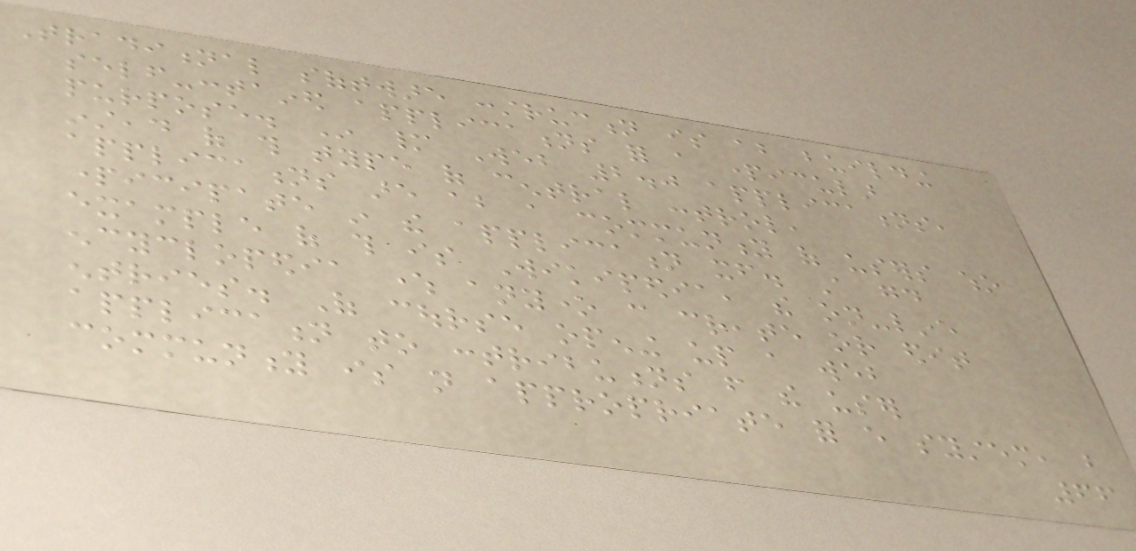Traditional software construction is about building
self-contained applications for a particular
purpose. In many Web 2.0 applications,
instead of this type of central control,
applications are about a community of users who
participate in the application itself. A good
example of this is Wikipedia, the on-line
encyclopedia where anyone can create or edit
entries. Of course opening up a web
application to contributions from the user
community is not appropriate for every system, but
66
